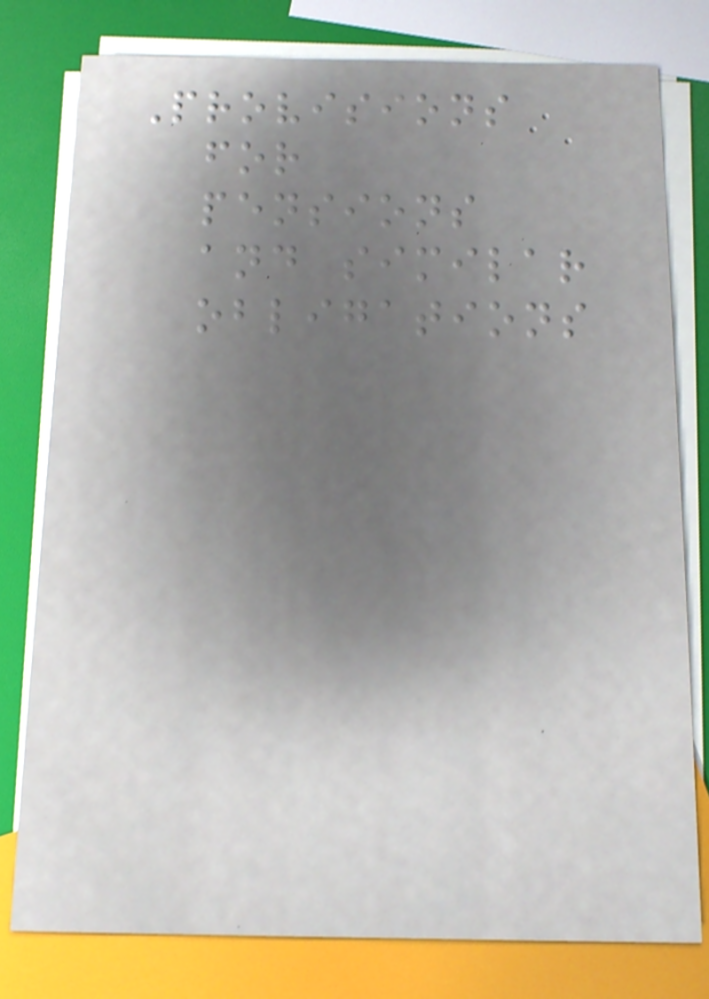Provisions
for
pensions
and similar
obligations
